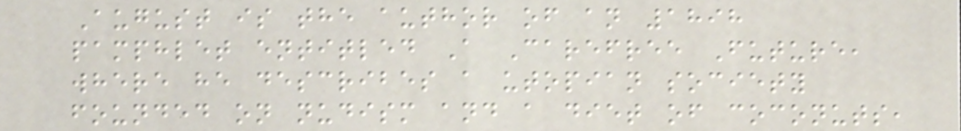August is the author of an 1898
pamphlet entitled A Carefree Future,
where he describes a utopian society
founded on nudism and a diet of coconuts,
